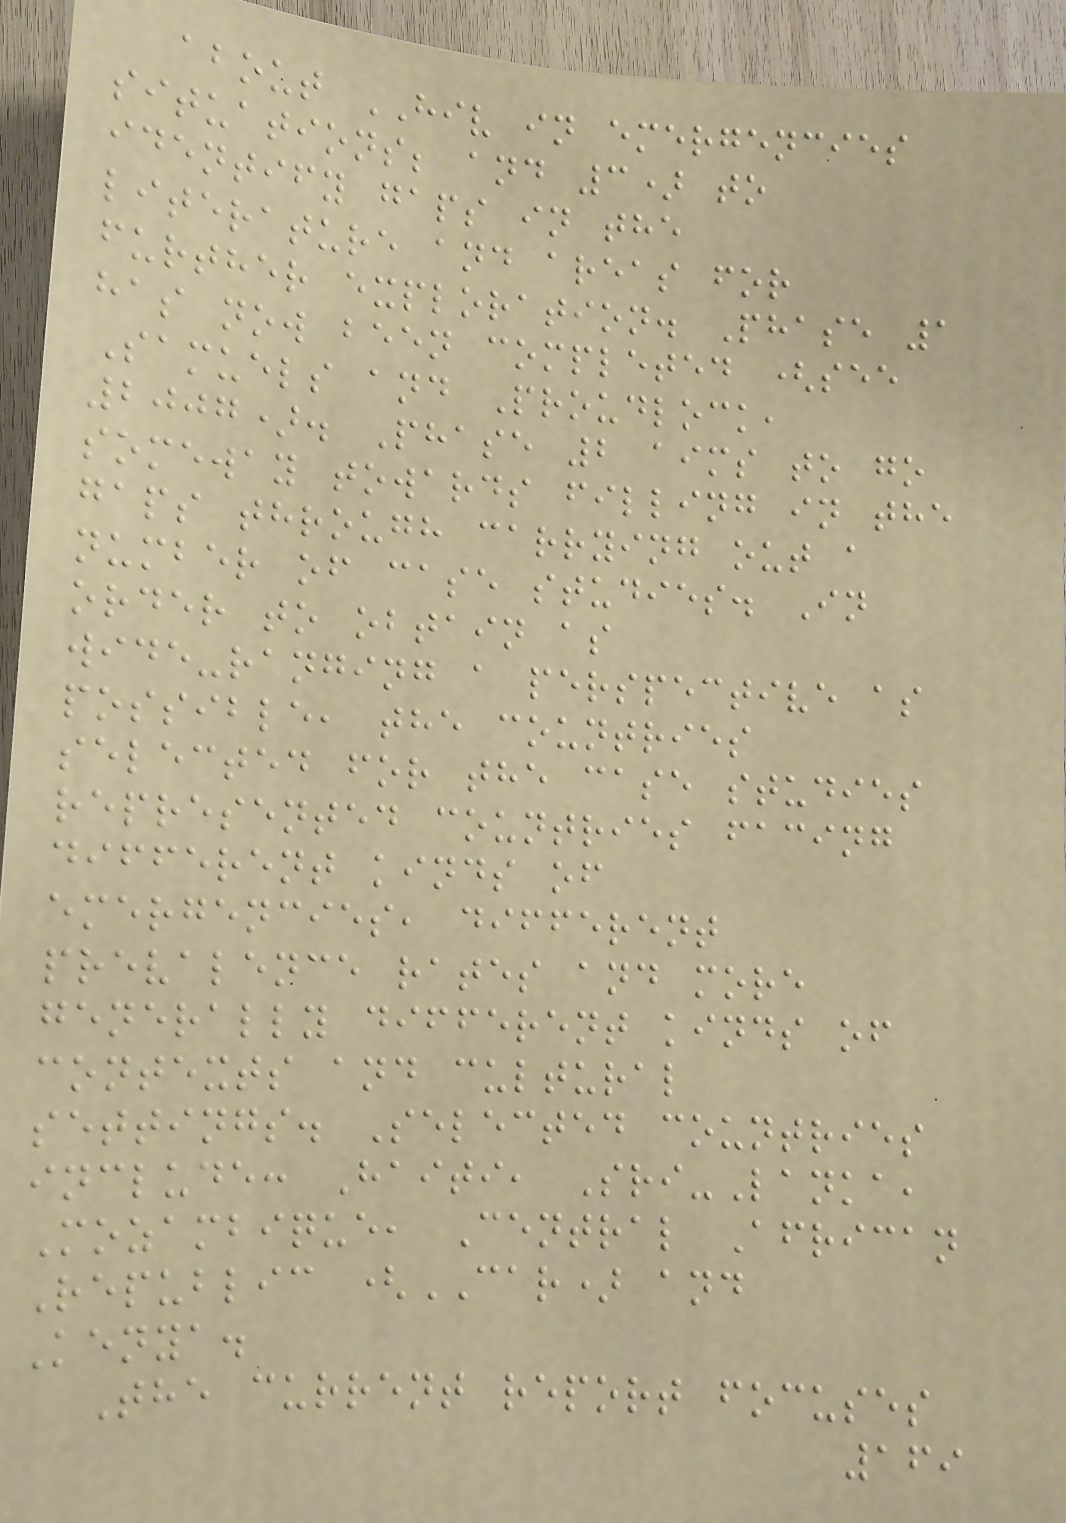about HIV in emergencies
situations; and 3) to
identify gaps in the
literature and areas for
further exploration. Phase 1
has now been completed (see
Samuels and Proudlock,
2007). Phase 2 aims to go
someway towards filling in the
gaps through carrying out a
number of case studies. In
order to obtain as
wide-ranging a perspective as
possible, the countries
selected for the case studies
represented countries facing
different kinds of
emergencies, different
prevalence rates and more
generally different kinds of
contexts and cultural
settings. Selected countries
include: Haiti, Sri-Lanka,
Mozambique, Central African
Republic (CAR) and
Kenya.
The current report focuses
169
